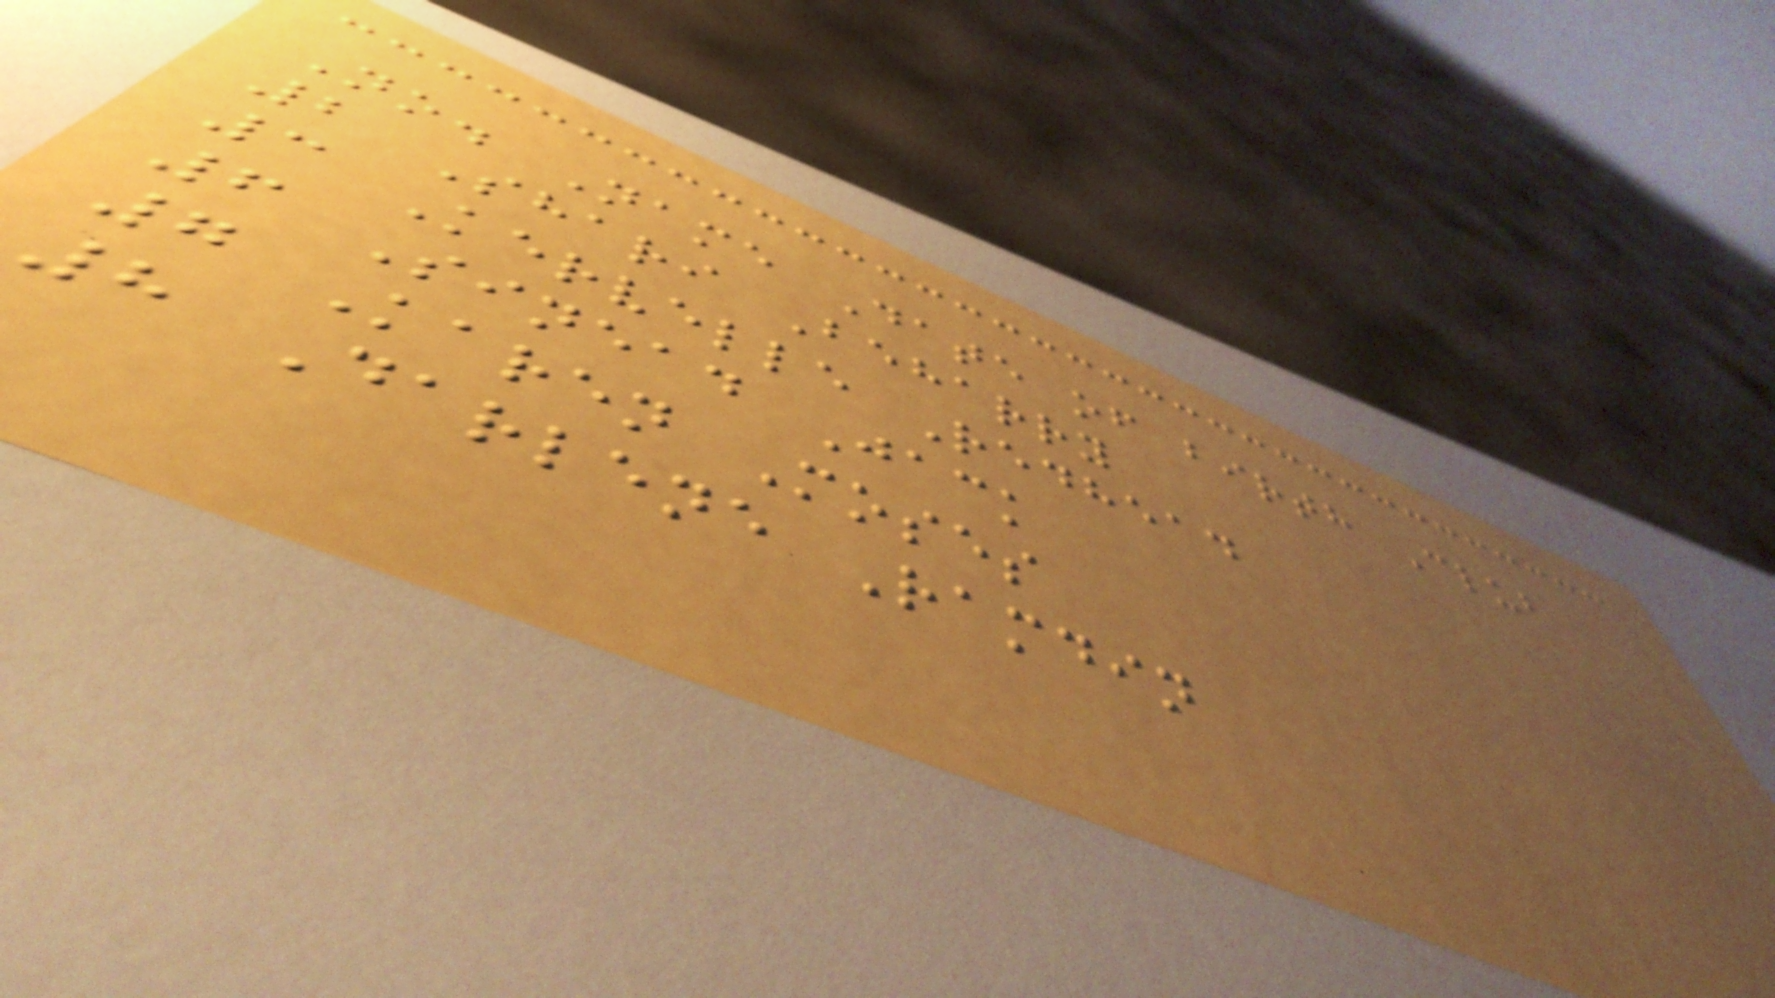No. Name Date of birth Club
2 Shari Beharry
3 Kervelle Redhead
6 Sinead Jack
7 Karen Moses
8 Darlene Ramdin
